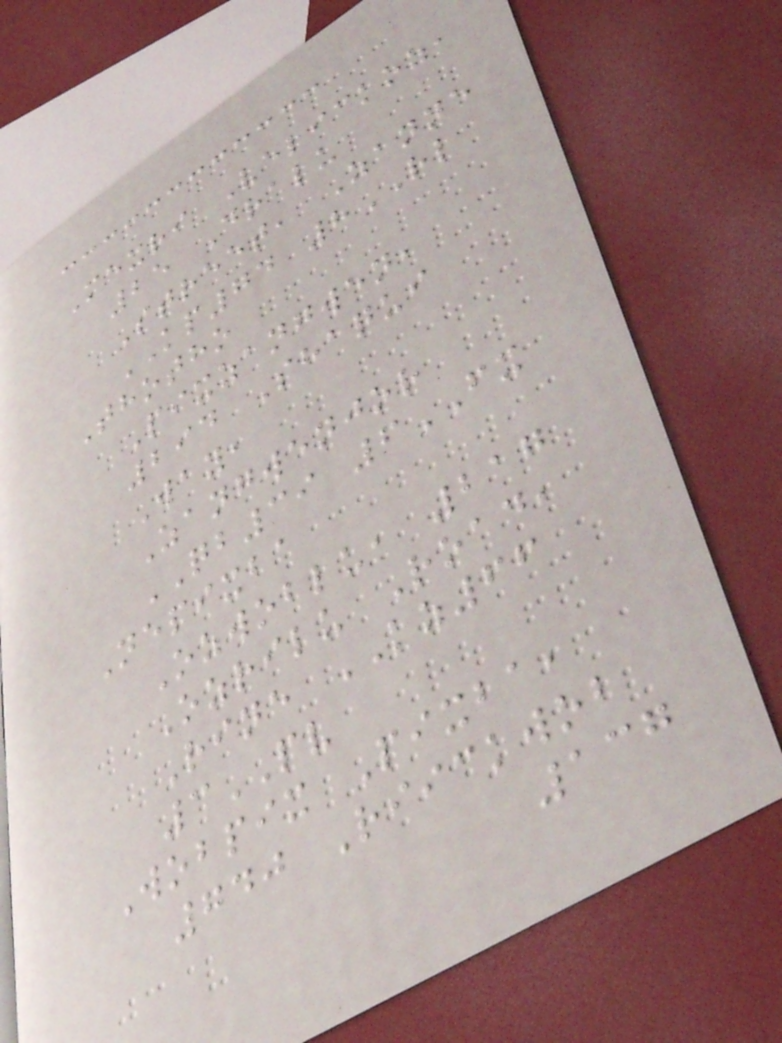Mexri Velickoz,
25 Dralu
Street, Zanne
KP74 8RL
Thotho
Pixzangwen,
294 Shaqui
Way,
Zangwenjor
QB39 6FX
Nepixba
Ozwoblu, 217
Ozrilu Road,
Rine KZ66
3PV
Wobpix Pixba,
740 Riickwob
137
